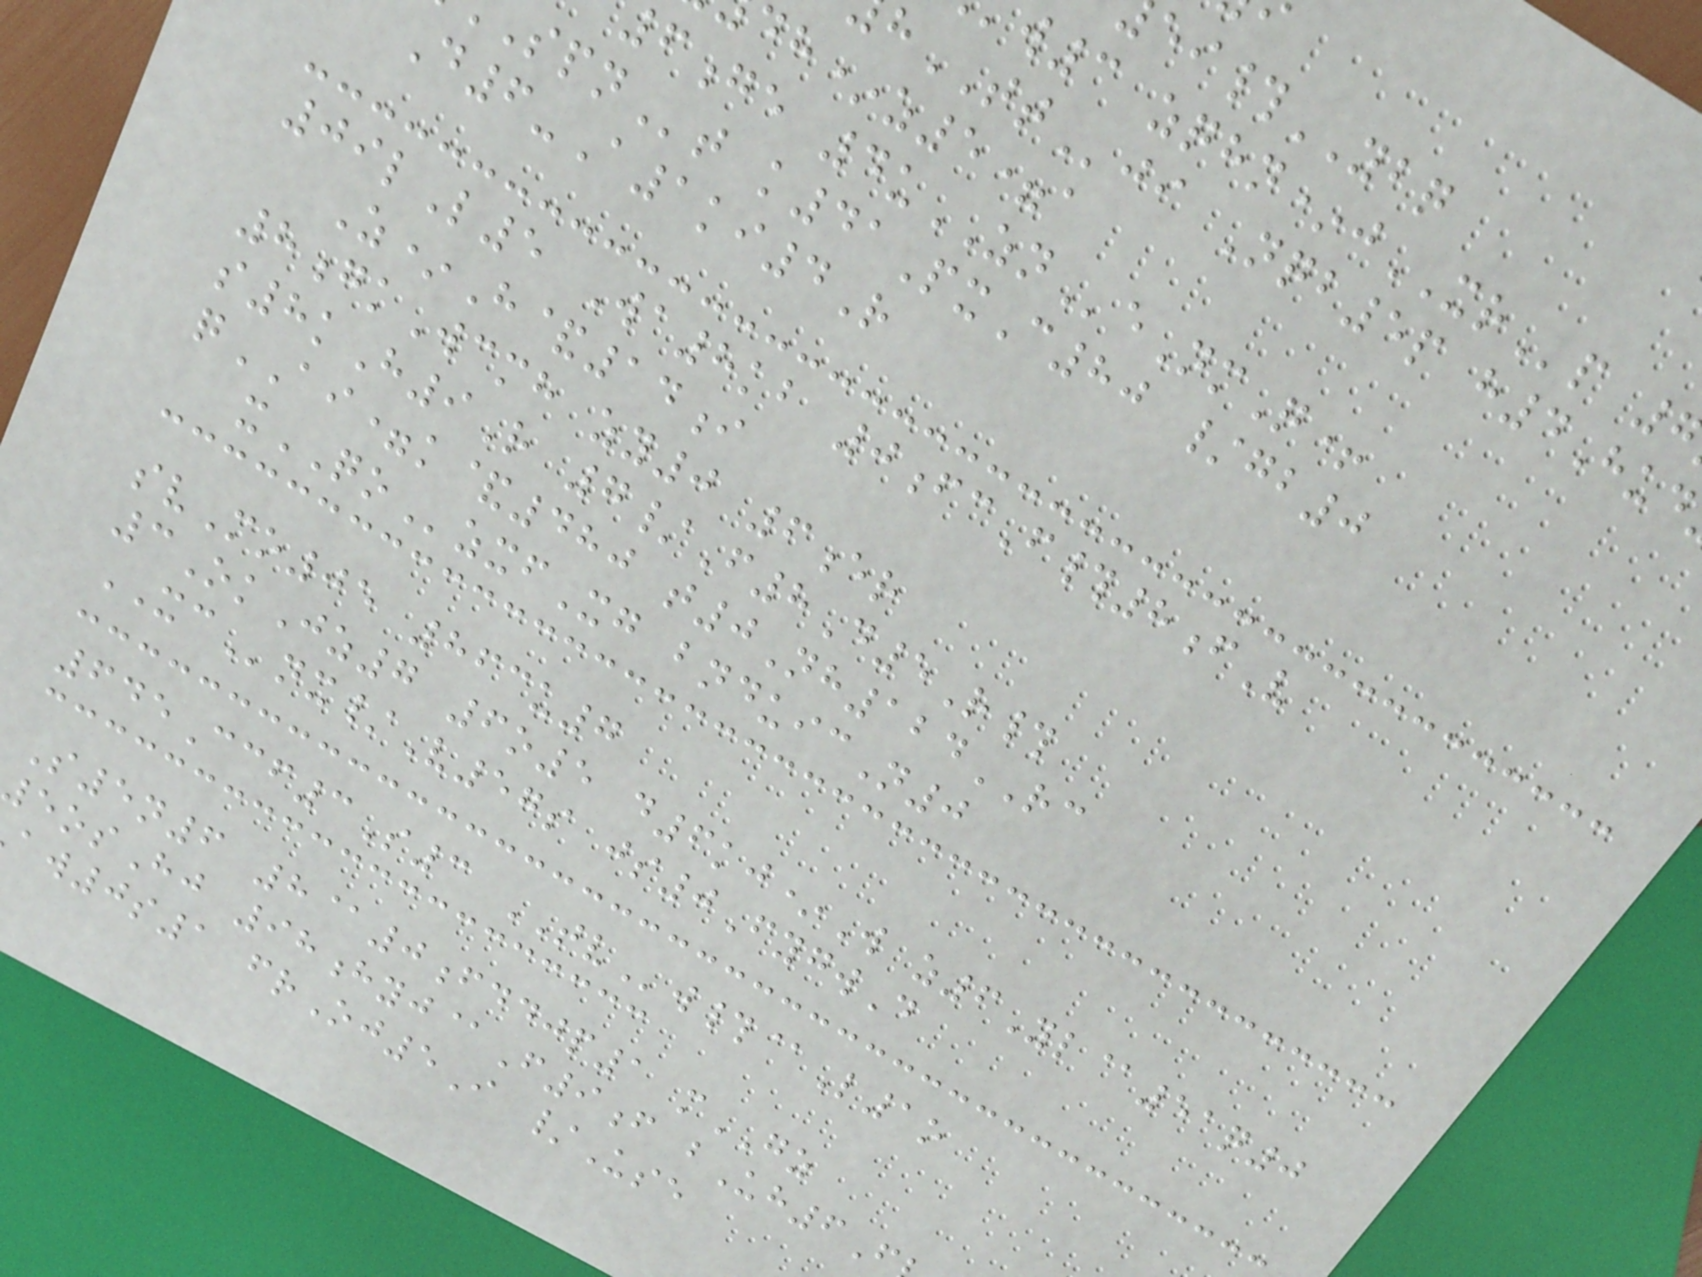#YBQ
w3 zqhn*jXRp
TTji Nqb5p h4Hud
*z5=a
6ge 4uZNeNmQ+
t k41PxC80 /gb0
D6-A1ki4R
09lL5 Wa8kb 0fcF#8fV
Z*H&14i
8gkWcmh zy0 6er
s8kH9R 7/F8D5R#
qAI=k&480 t0Nh124RC
xQOzxfXg bnduicN0
svMo05 863u7
3OkJz7 6o5 d6kj*W z6Yl@51q0
XCnx/V57s js0FygwD
645Ccf3S3 TVw#@L1o
S5n6 8@0fddjp1 mGZ
5osHj 98hyj@F9f bUh6F
aw0s1 frOj5I /Use
